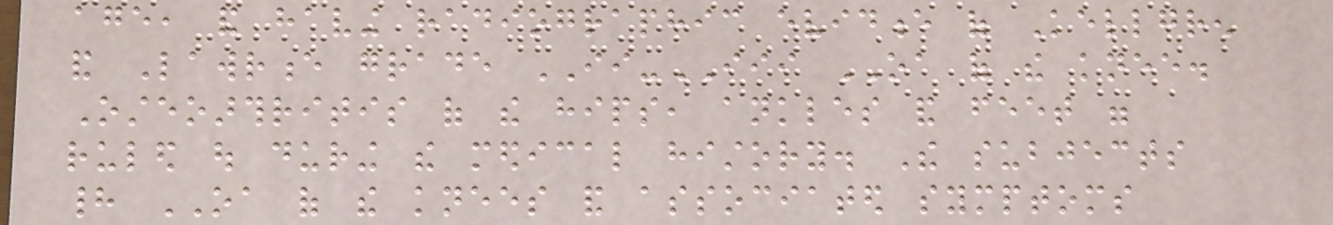age, and having radiographic evidence of Kellgren
and Lawrence grade II-III OA of the knee.
Osteoarthritis of the hips, ankles and feet were
ruled out during the medical history. The subjects
had OA of the knees and associated symptoms
